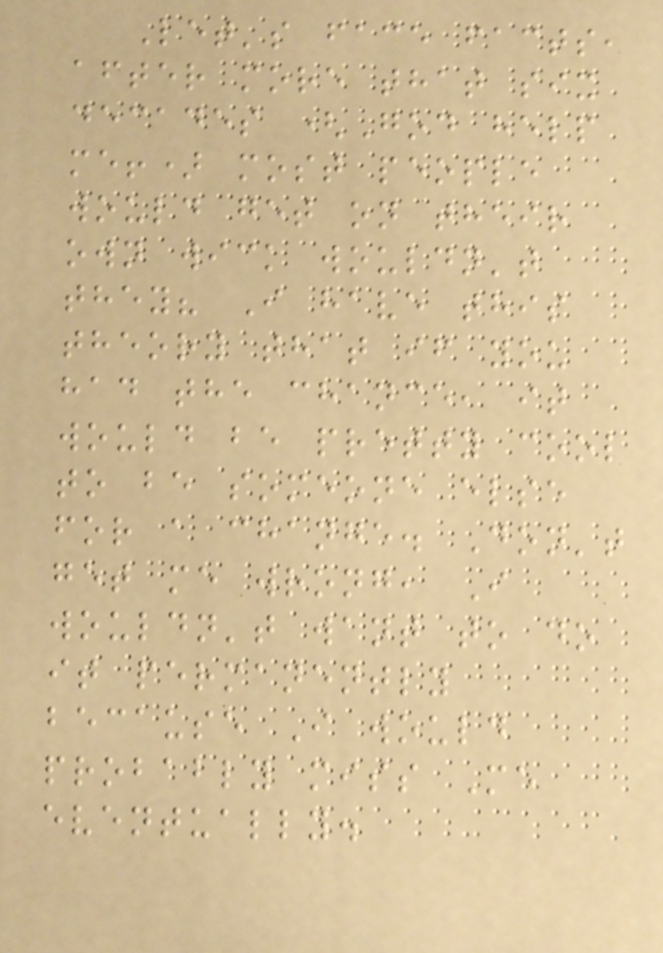Let's face facts,
after more that six
decades (God help
me!) most people
would get on their
own wick wouldn't
they? I have this
theory that if you
had the chance, it
would be pretty cool
to be someone else
for a change. Don't
get me wrong, I
wouldn't want to do
it permanently
because I would
probably miss Me
eventually.
